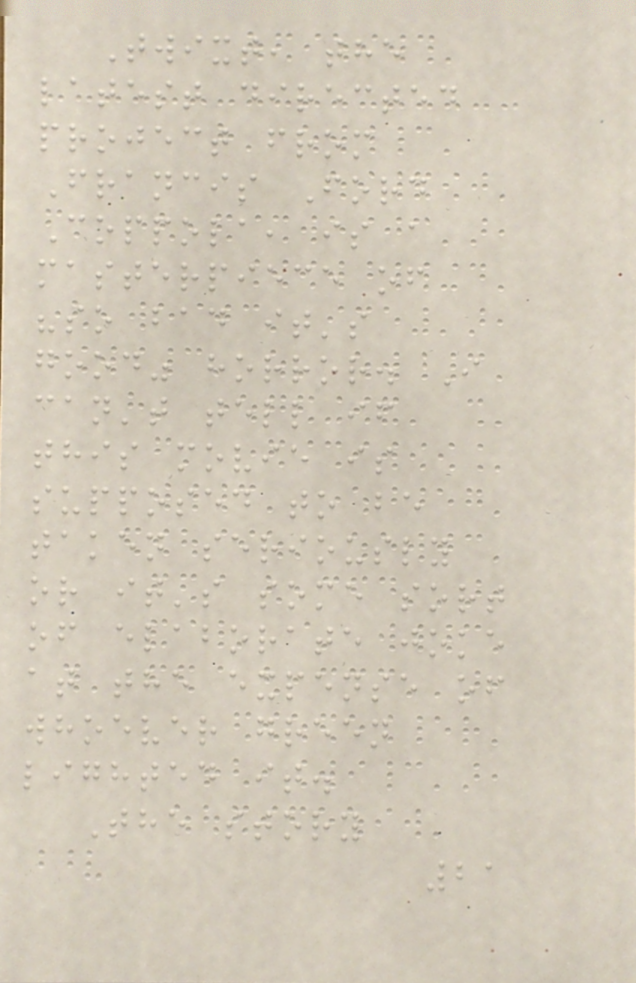Twixt, the
latest directed
project from
Francis Ford
Coppola, is a
masterpiece of
"so bad it's
good" horror. I
can't tell if
this movie is
supposed to be
taken seriously
or it's some sort
of elaborate joke
at the expense of
whoever green
lighted it.
The story
21
